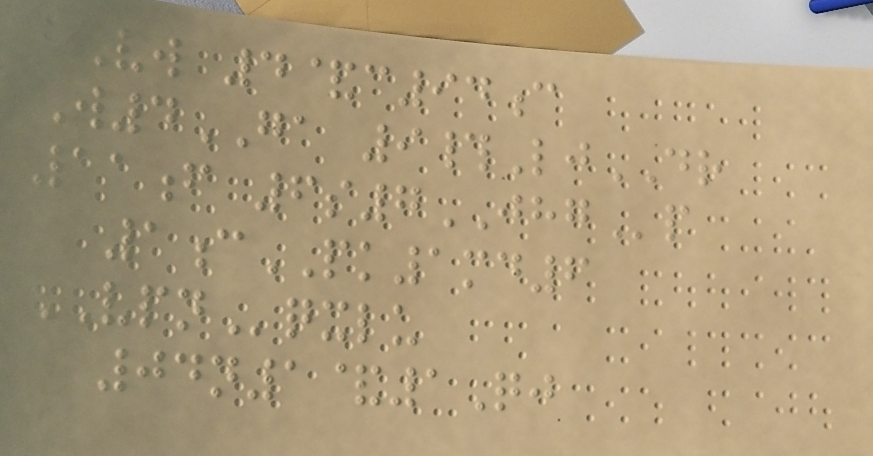bVw 4&c94c
W4GA 9#LjDR
11f 6s7JHGp
1cPK1md6
VPNqxlu
04n1&1Qj
